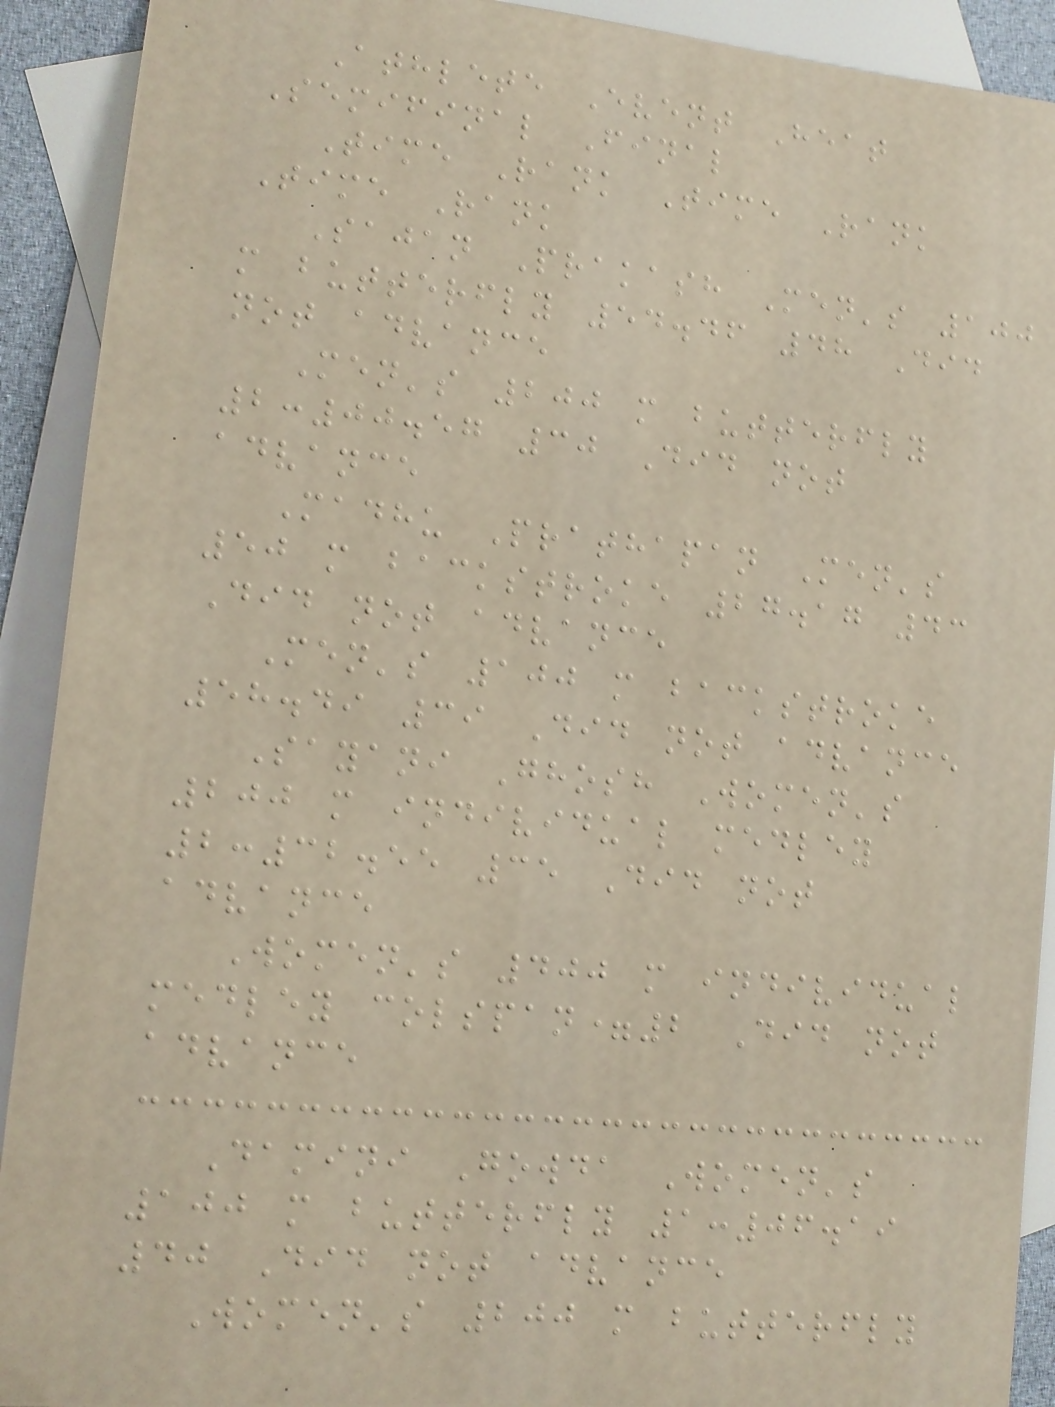Athlete Event Heat
Semifinal Final
Time Rank Time Rank
Time Rank
Sajan Prakash Men's 100
m butterfly 54.46 48 Did
not advance
Men's 200 m butterfly
2:00.57 30 Did not
advance
Madhu Prathapan Men's
50 m backstroke 27.17 43
Did not advance
Men's 100 m backstroke
58.49 39 Did not advance
Sayani Ghosh Women's
200 m individual medley
2:32.55 35 Did not
advance
Women's 400 m individual
medley colspan=2 Did not
advance
Damini Gowda Women's
100 m butterfly 1:06.19
40 Did not advance
Women's 200 m butterfly
